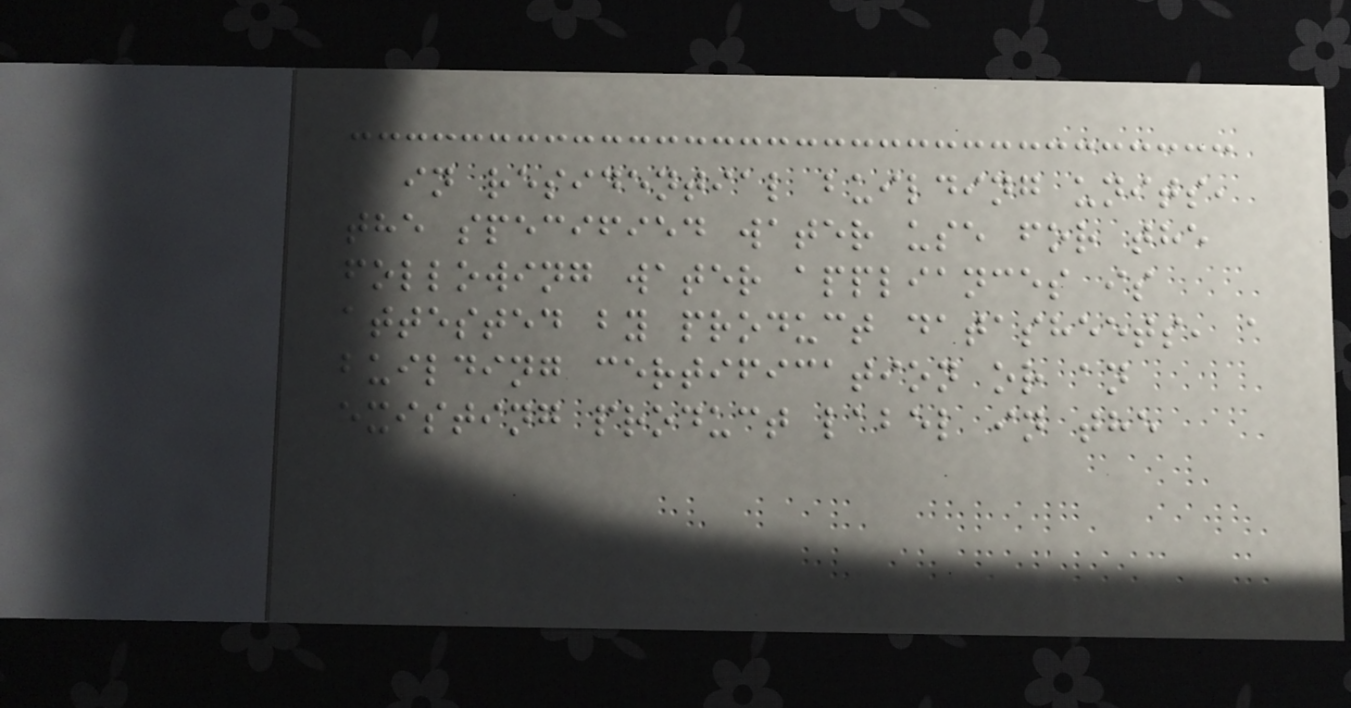in residential building units,
the specified water use for the
following water appliances is
attested by product datasheets, a
building certification or an
existing product label in the
